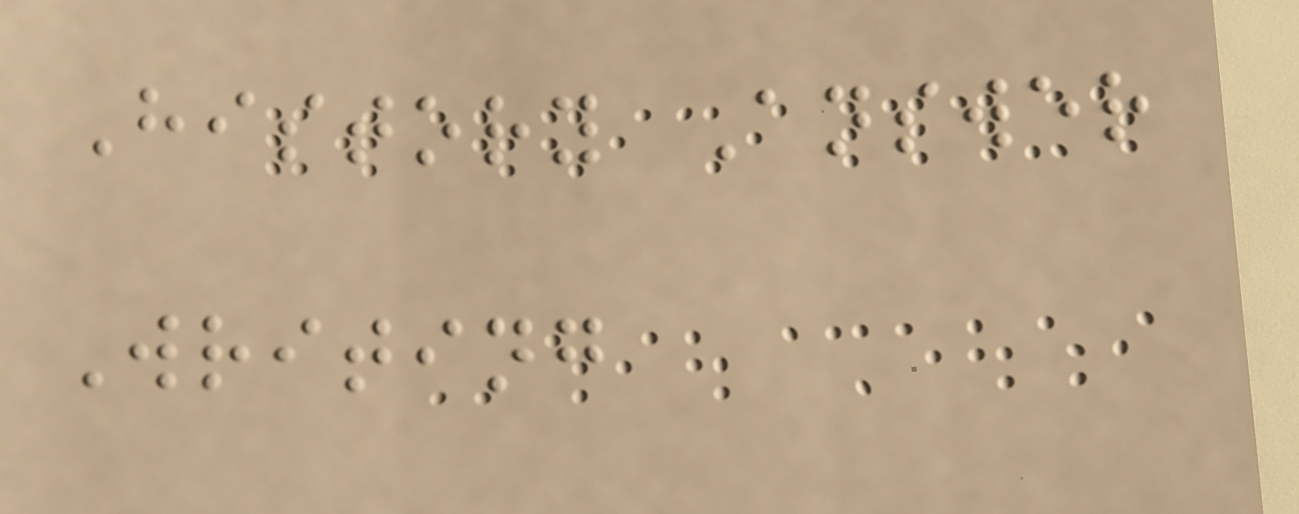History Answer
Writing
